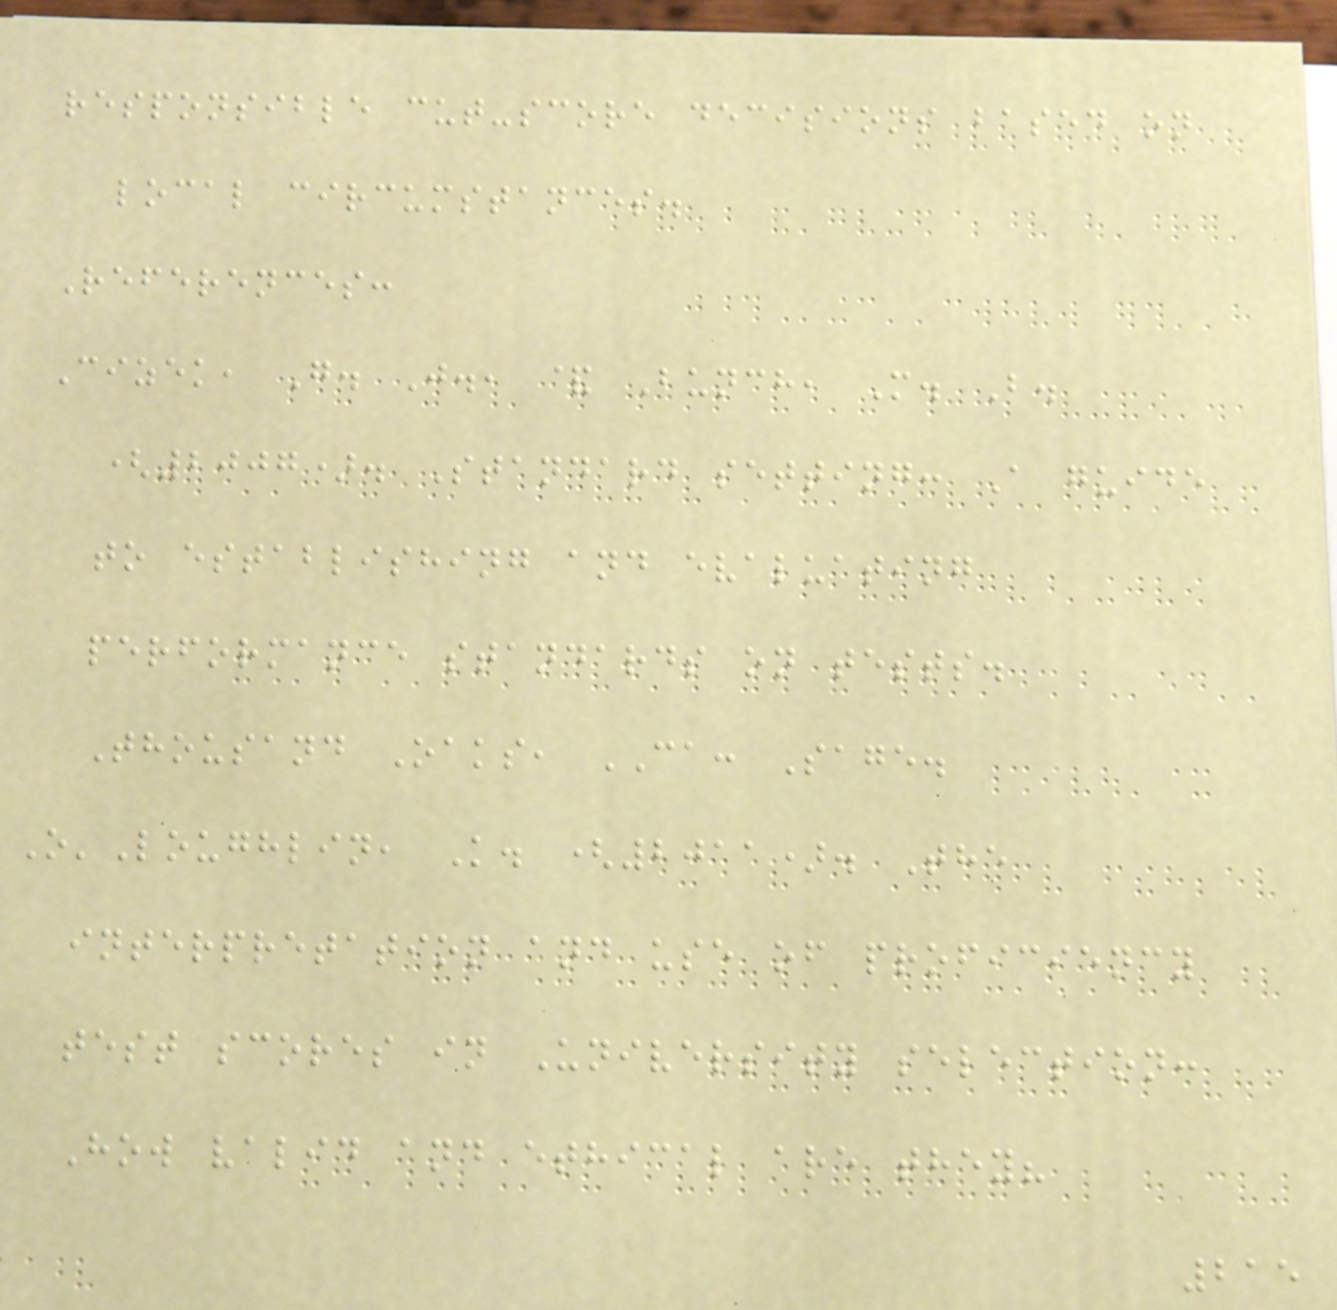responsible cut-score decisions based on
local circumstances.
References:
Cizek, G. J., & Bunch, M. B.
(2007). Standard setting: A guide
to establishing and evaluating
performance standards on tests.
Thousand Oaks, CA: Sage.
O'Loughlin, K. (2011). The
interpretation and use of proficiency
test scores in University selection:
How valid and ethical are they?
215
